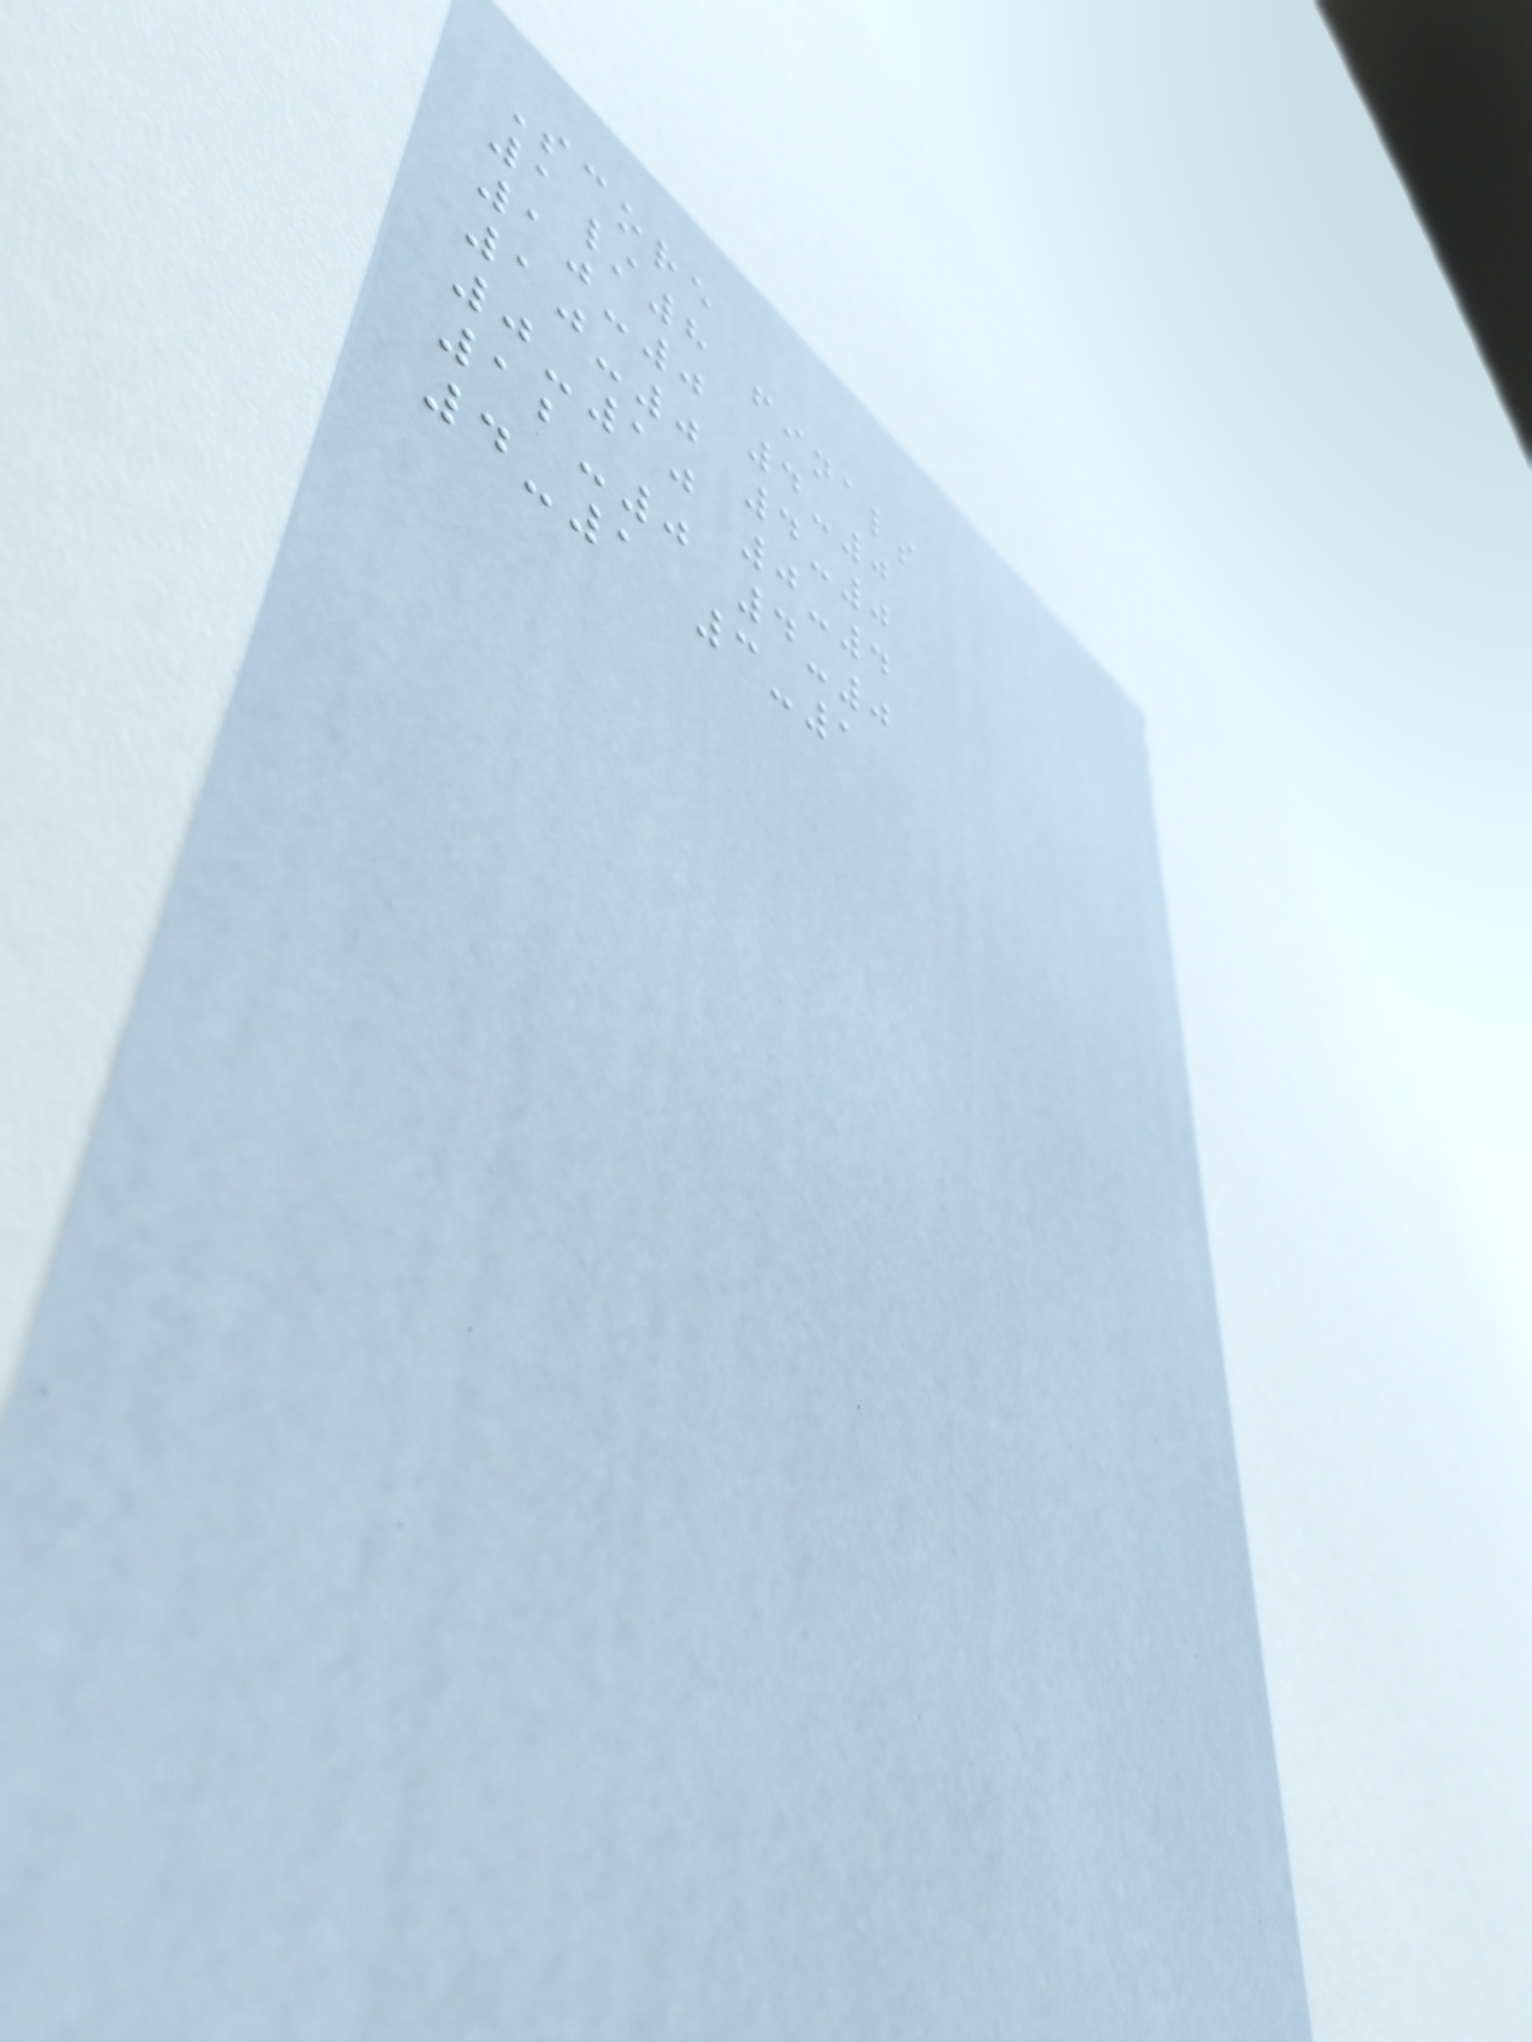Score
1/8 finals
10-0 4-0
10-0 4-0
0-10 0-4
12-0 4-0
4-1 3-1
